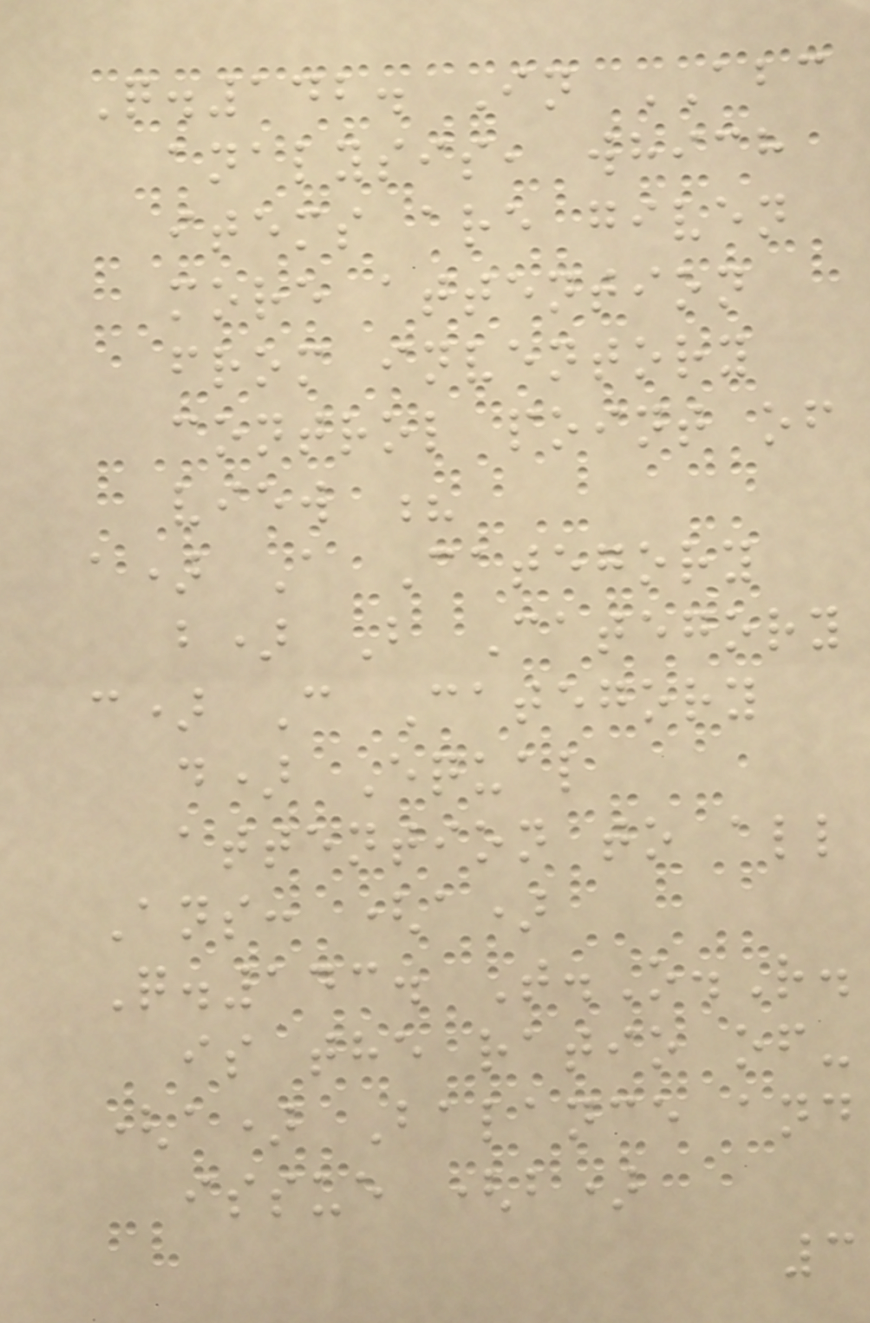Q.142. In ABC
analysis, which
items are given
more attention
from inventory
control point of
view ?
a) A Category
b) B Category
c) C Category
d) Equal
attention to all
Ans: (a)
Q.143. T.O.R.
is the ratio of-
(a) Balance and
issue (b)
3
